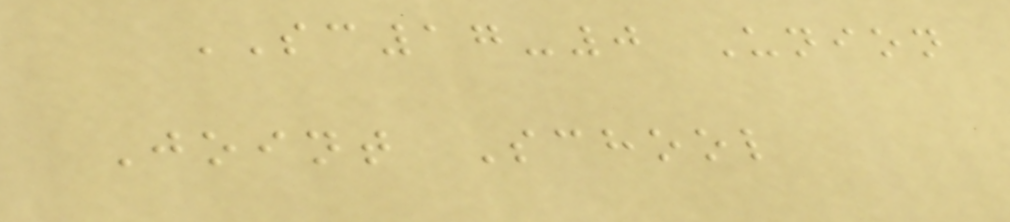SC17-0 Union
Joint School
